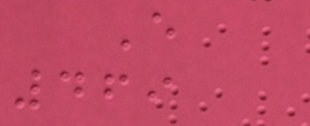E
469
